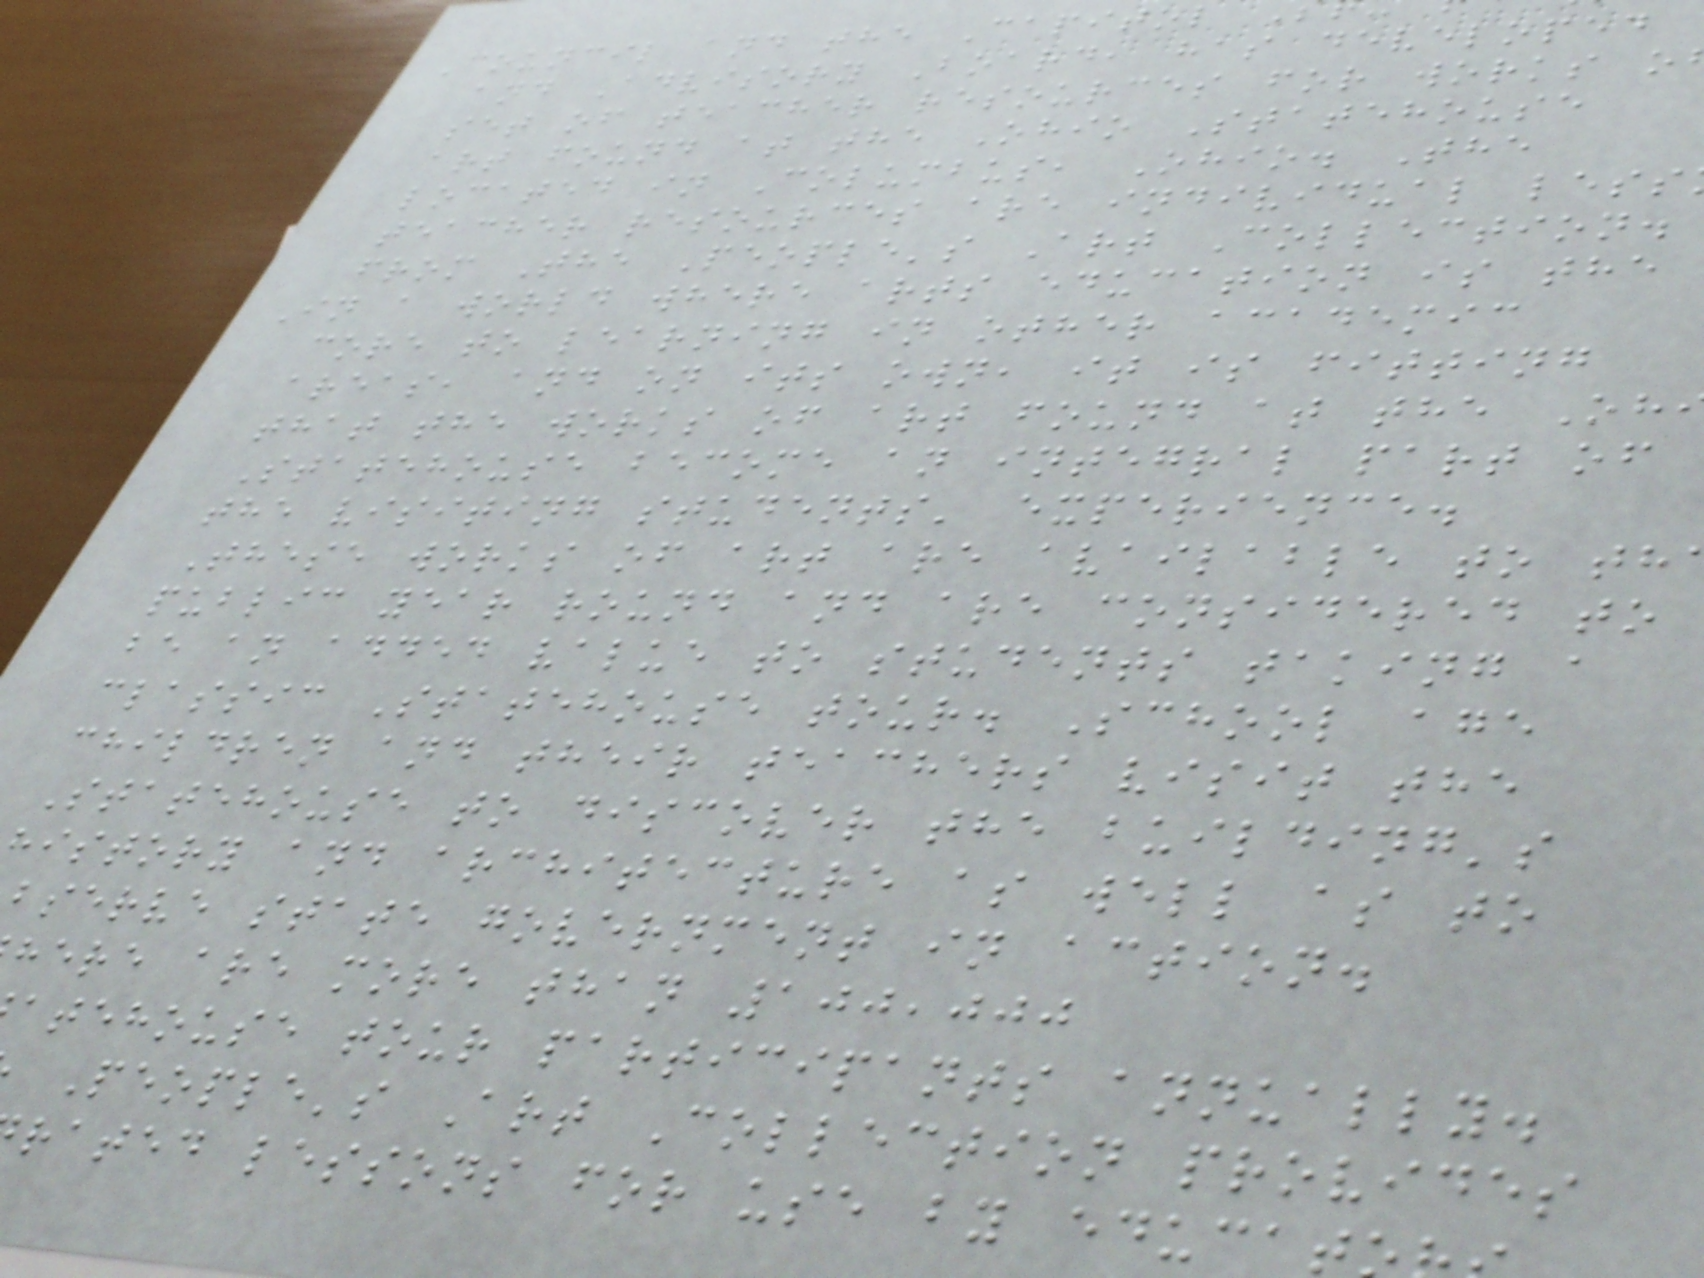Council and the Capitol
and Advisory Board, has developed
set of teacher resources for works o
art found at the Ohio Statehouse
located in Columbus, Ohio. The
teacher resources are individual less
from The People's Art Collection.
In a world where arts education is the
core to learning in other academic
areas, and on its own, it is fitting
that the works of art found at the Oh
Statehouse become an integral part of
the visiting students' experience.
These works of art are available to th
public year round and are considered to
be an added value to students taking a
classic Statehouse tour. School age
children and their teachers visit the
Statehouse to discover the building's
history and architecture as well as to
bserve state government in action.
here are more than 100,000
atehouse tour participants annually.
People's Art Collection provides
rated lessons for use by educat
